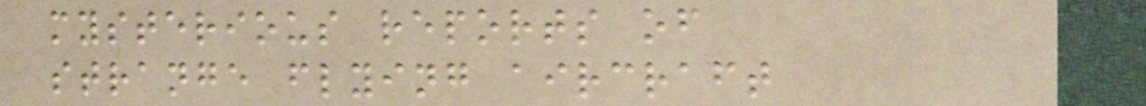mysterious reports of
strange flying aircraft
